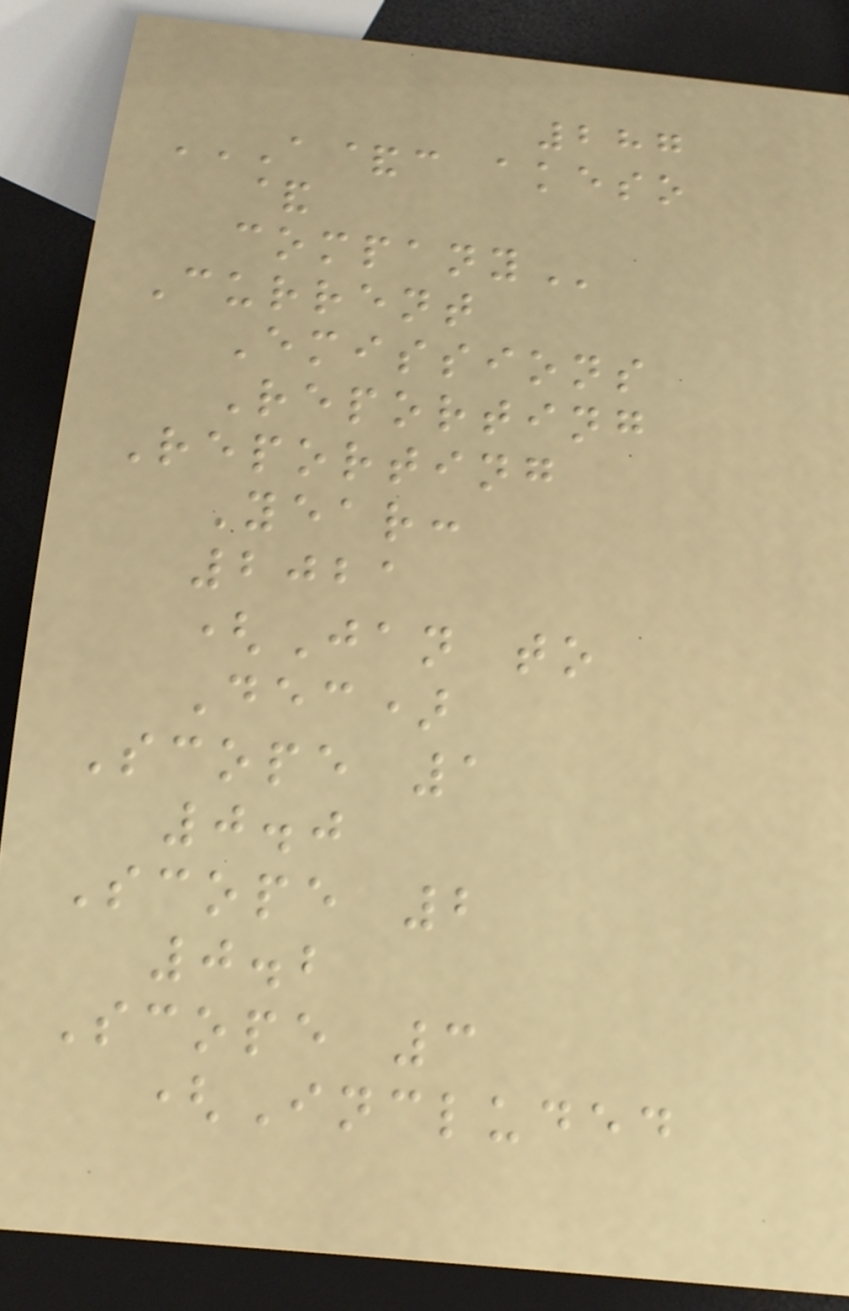287
A&C AKESO
&
COMPANY
Current
Emissions
Reporting
Reporting
Year:
2021
(Jan to
Dec)
Scope 1
0.0
Scope 2
0.2
Scope 3
(Included
